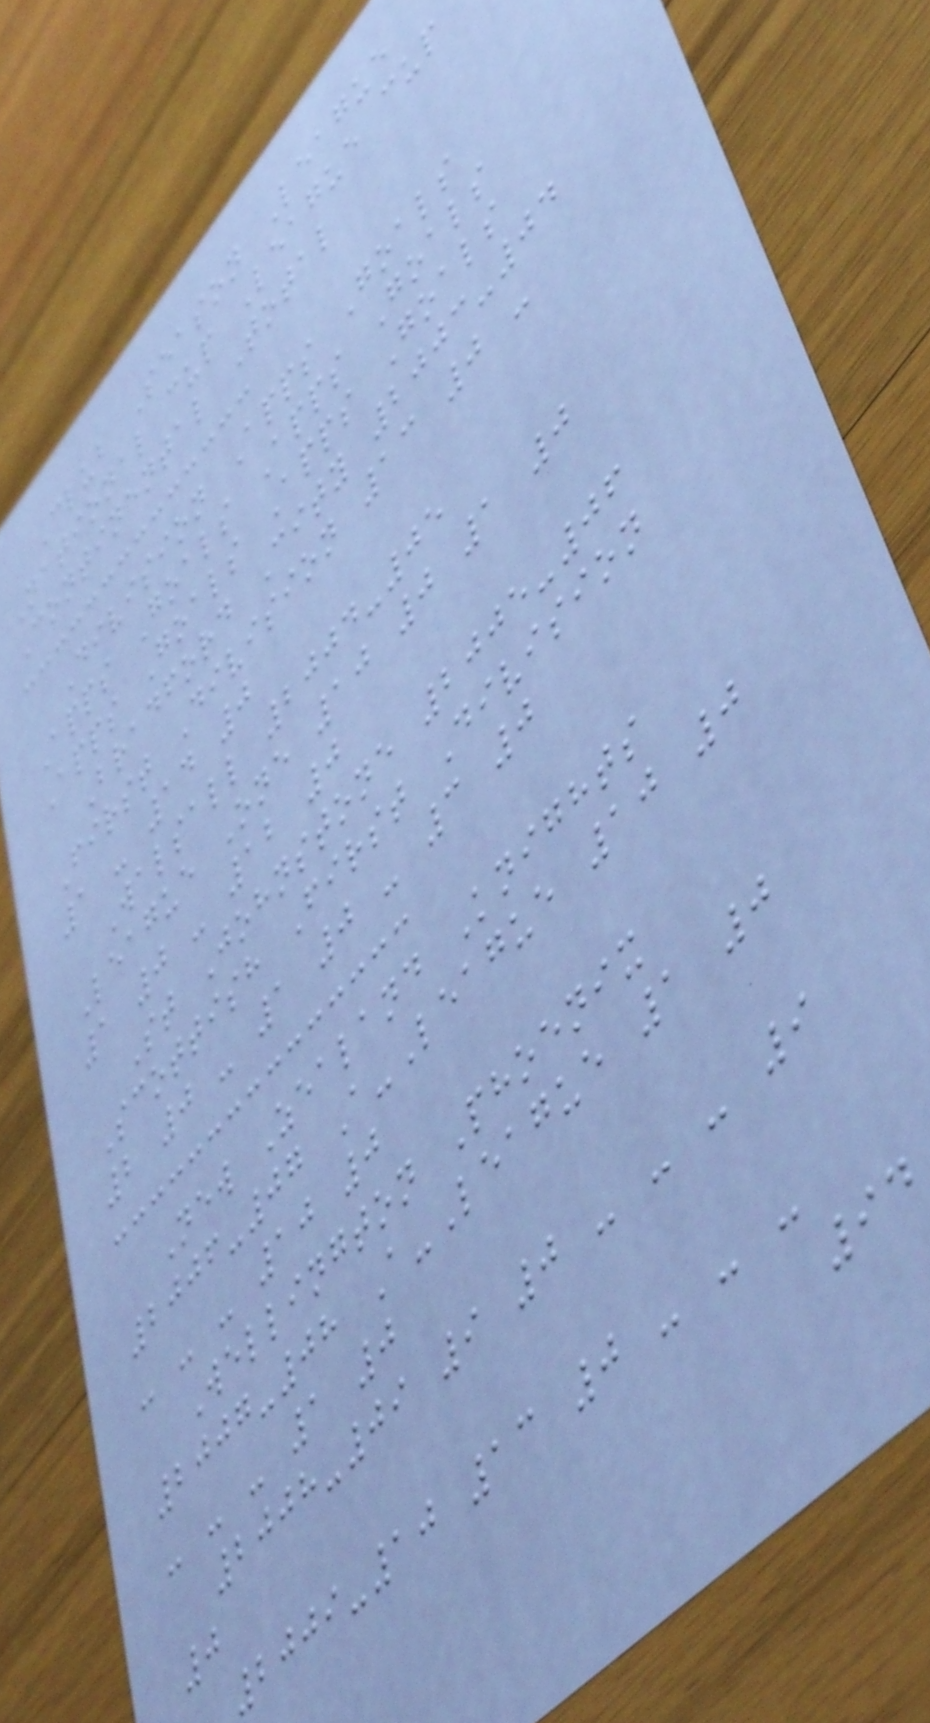Club Season League
National cup League cup
Continental Total
Division Apps Goals
Apps Goals Apps Goals
Apps Goals Apps Goals
Bradford City 2003-04
First Division 13 0 -
1 - 14 0
Walsall 2004-05
League One 10 0 1 0
1 0 - 12 0
St Johnstone 2005-06
Scottish First Division
2 0 - 1 0 - 3 0
New Zealand Knights
2006-07 A-League 10 0
- - - 10 0
Wellington Phoenix
2007-08 A-League 1 0
- - - 1 0
2008-09 9 0 - - - 9
0
2009-10 13 0 - - -
94
